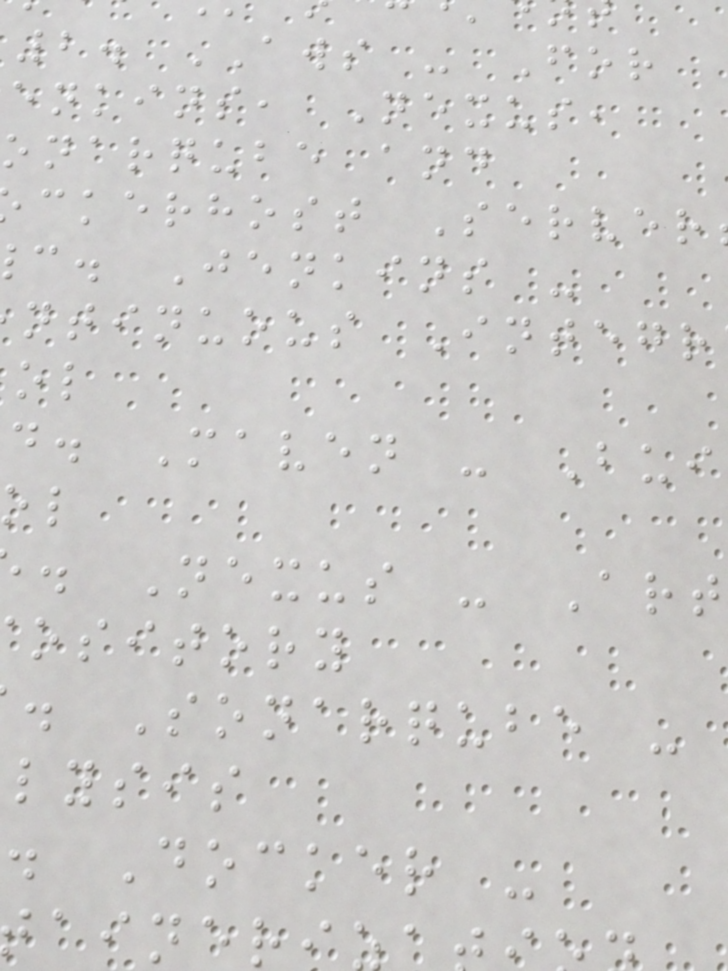2. AWS - For
enkins, Nexus,
onarqube and
ckerhost Server
c. Jenkins -
ntinuous Integr
d. Maven - Bui
. Nexus - Art
ository
. Sonarqube -
lysis
. Docker -
